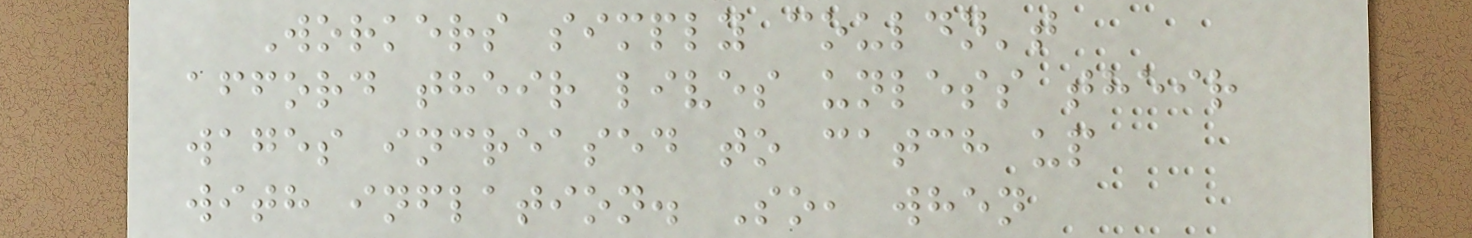Workers simply couldn't
afford their lives unless their
wages increased to catch up
with inflation. So, when
